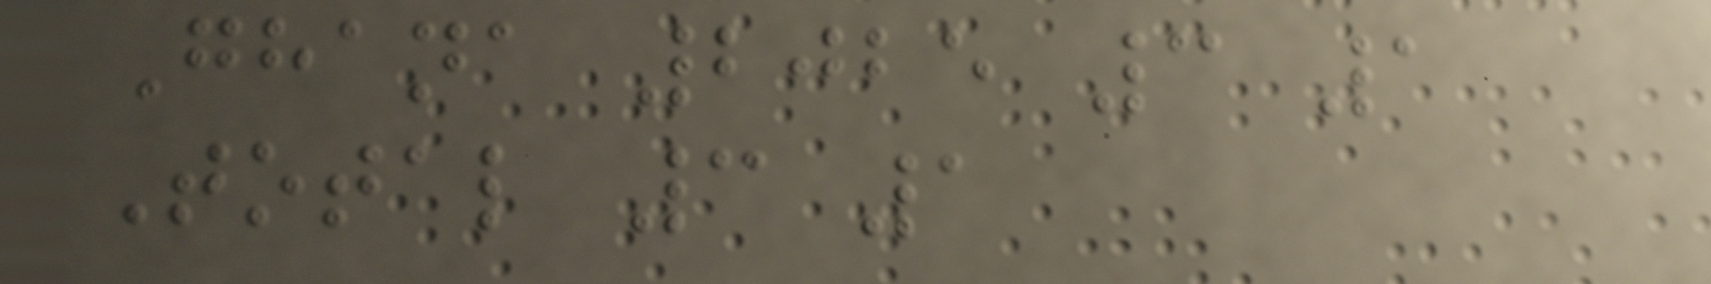Ghana 2025 3 1
Total 3 1
